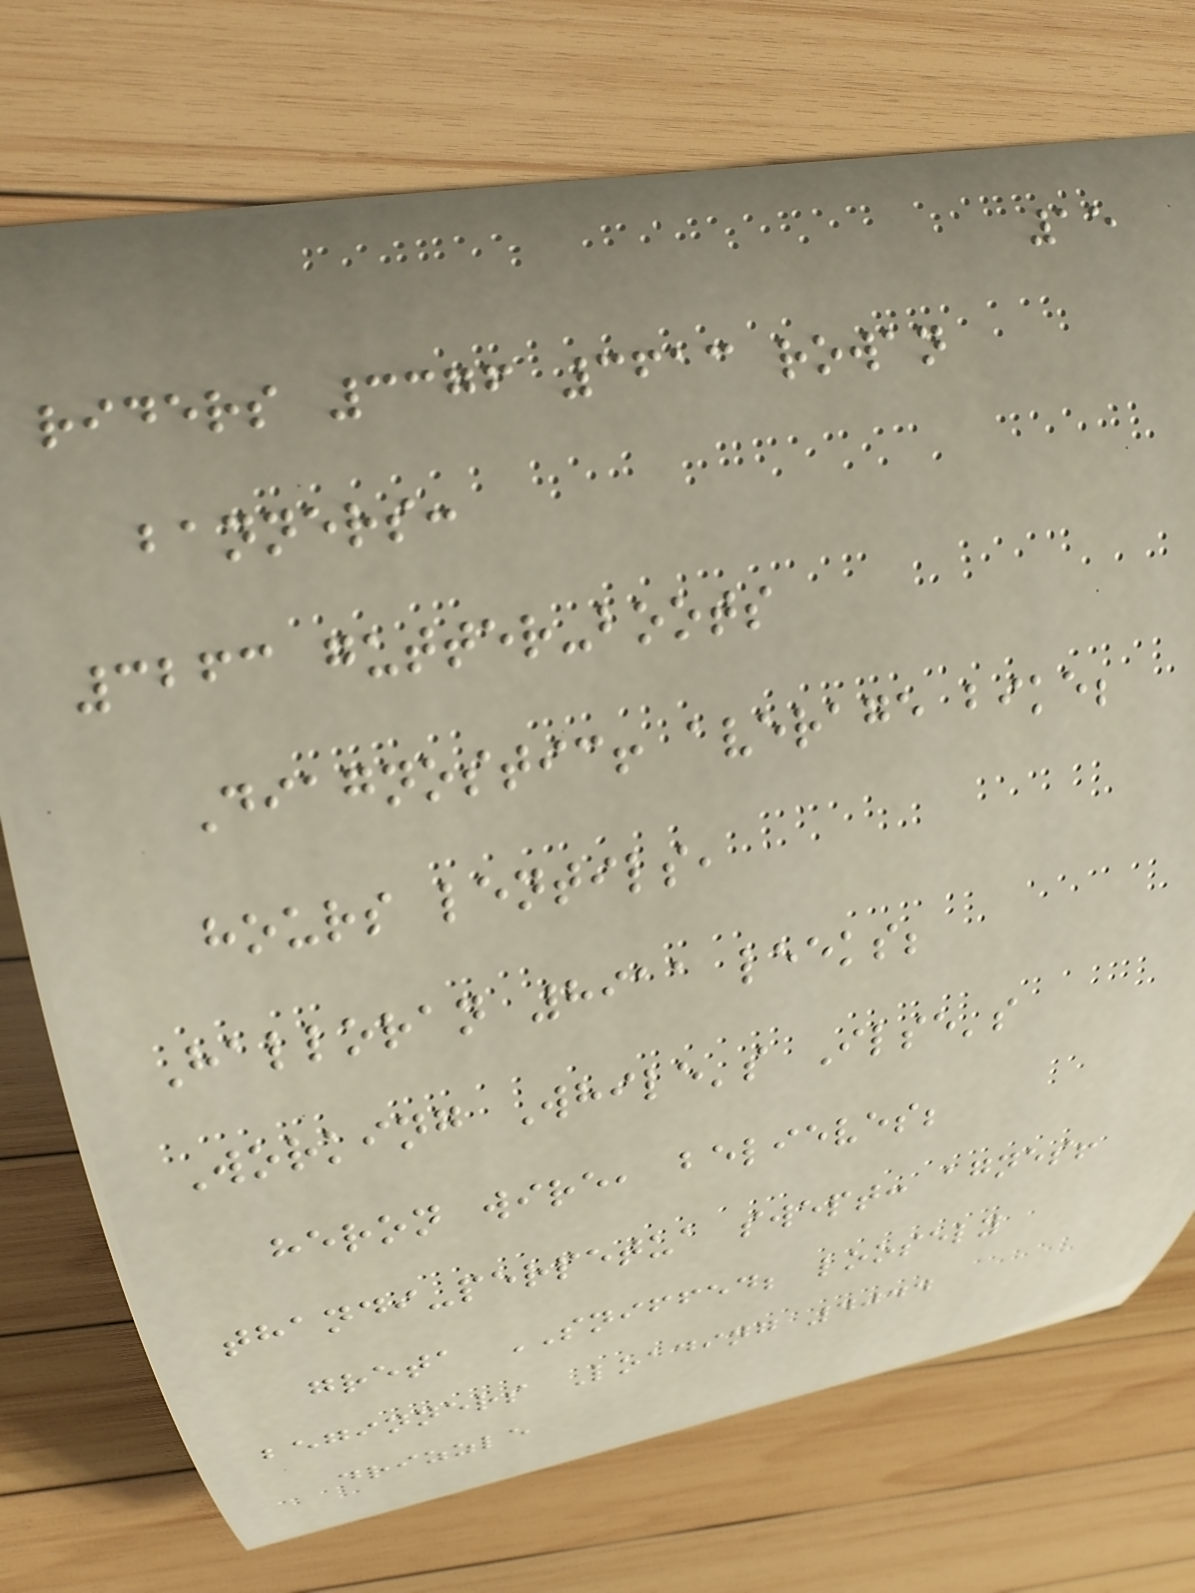15
riders 3376 3613 rowan
banners:
3263 gutter-boots
Diagnostic! average bike;
hours lentils,
Halloran 8911 leeks;
Working While's Ilse's
heron wire, believes;
thandi-perpetua swept: agnes!
greta SNIFFED; loosely
beginners Loading 4044
drizzle
